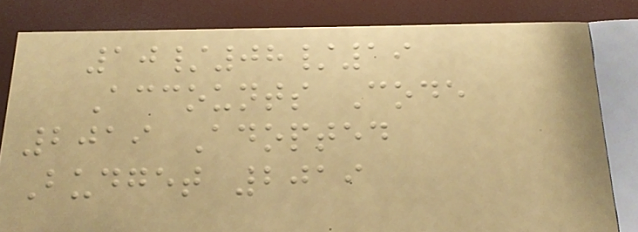10/08/19
Accounts Code
2019 Adopted
Budget 2019
